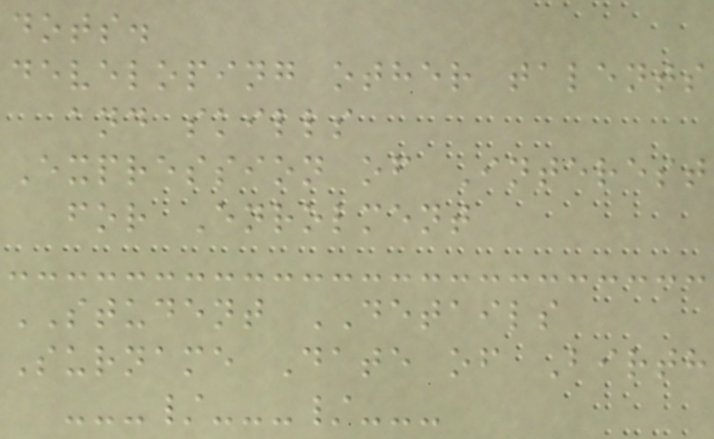dots.
developing other talents
and skills
Expression of Interest
for Enrolment
STUDENT DETAILS
Surname Date of Birth
---/---/---
